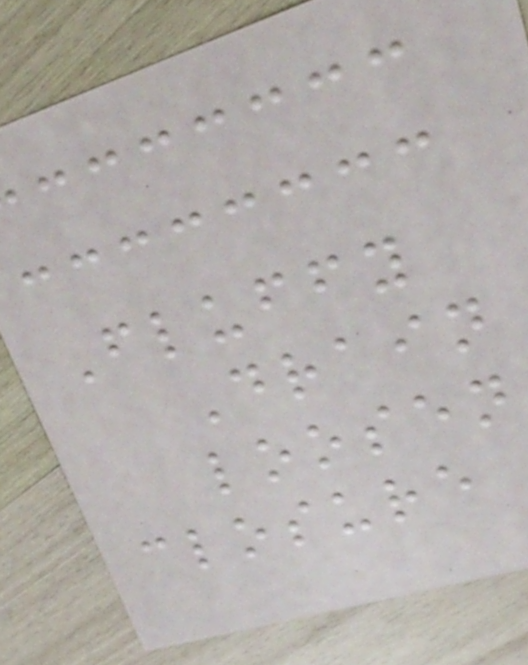Fluffy
Drain
loosen
closure
